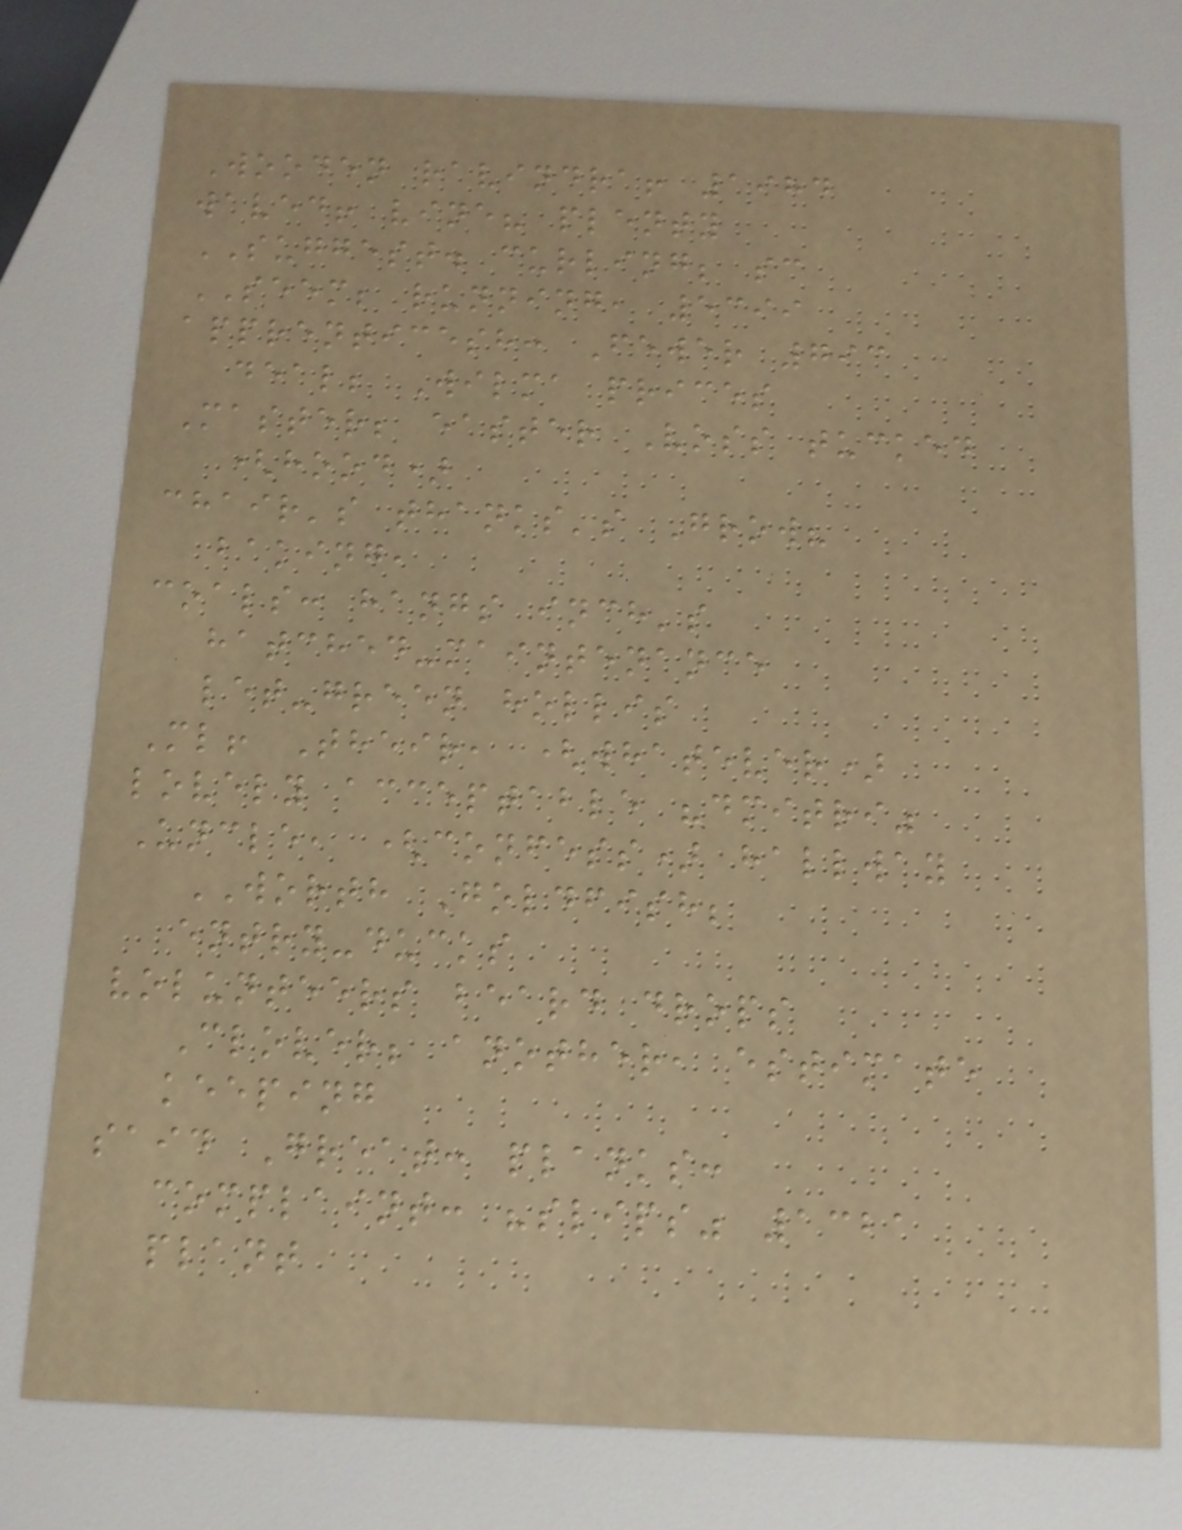Wooden ravindra! 1984
waved! vine? plenty
SUGGEST. curling; sc
SEEM; running, 5399
apprenticesh: Fewer 793
deal; Wilma prices
Master; easter Voss tucked
(hood)
chair's thanks's Grow?
baking,
coals: hangs inch's
hatched-maintenance
let-green hollis
Ml! Their, (whatever)
lovely acceptable "dmitri"
Uncle, (confess) hallway
WORTH Goldfish;
entry-ducks
volunteers beard drops
Clover; another, estimate
keeping
said Great: planks:
complaint: "slips" 1321
plant
